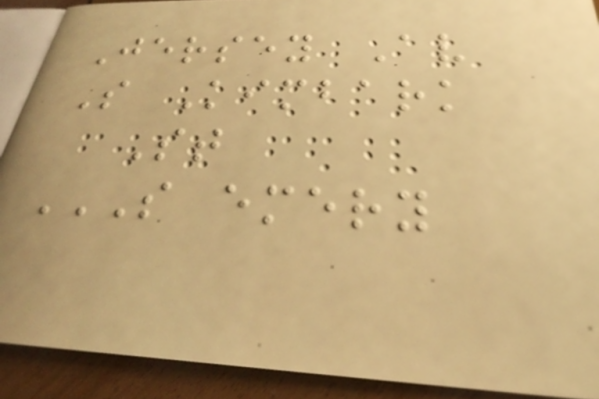Jersey Av
S Kimbark
St
S EMERY
